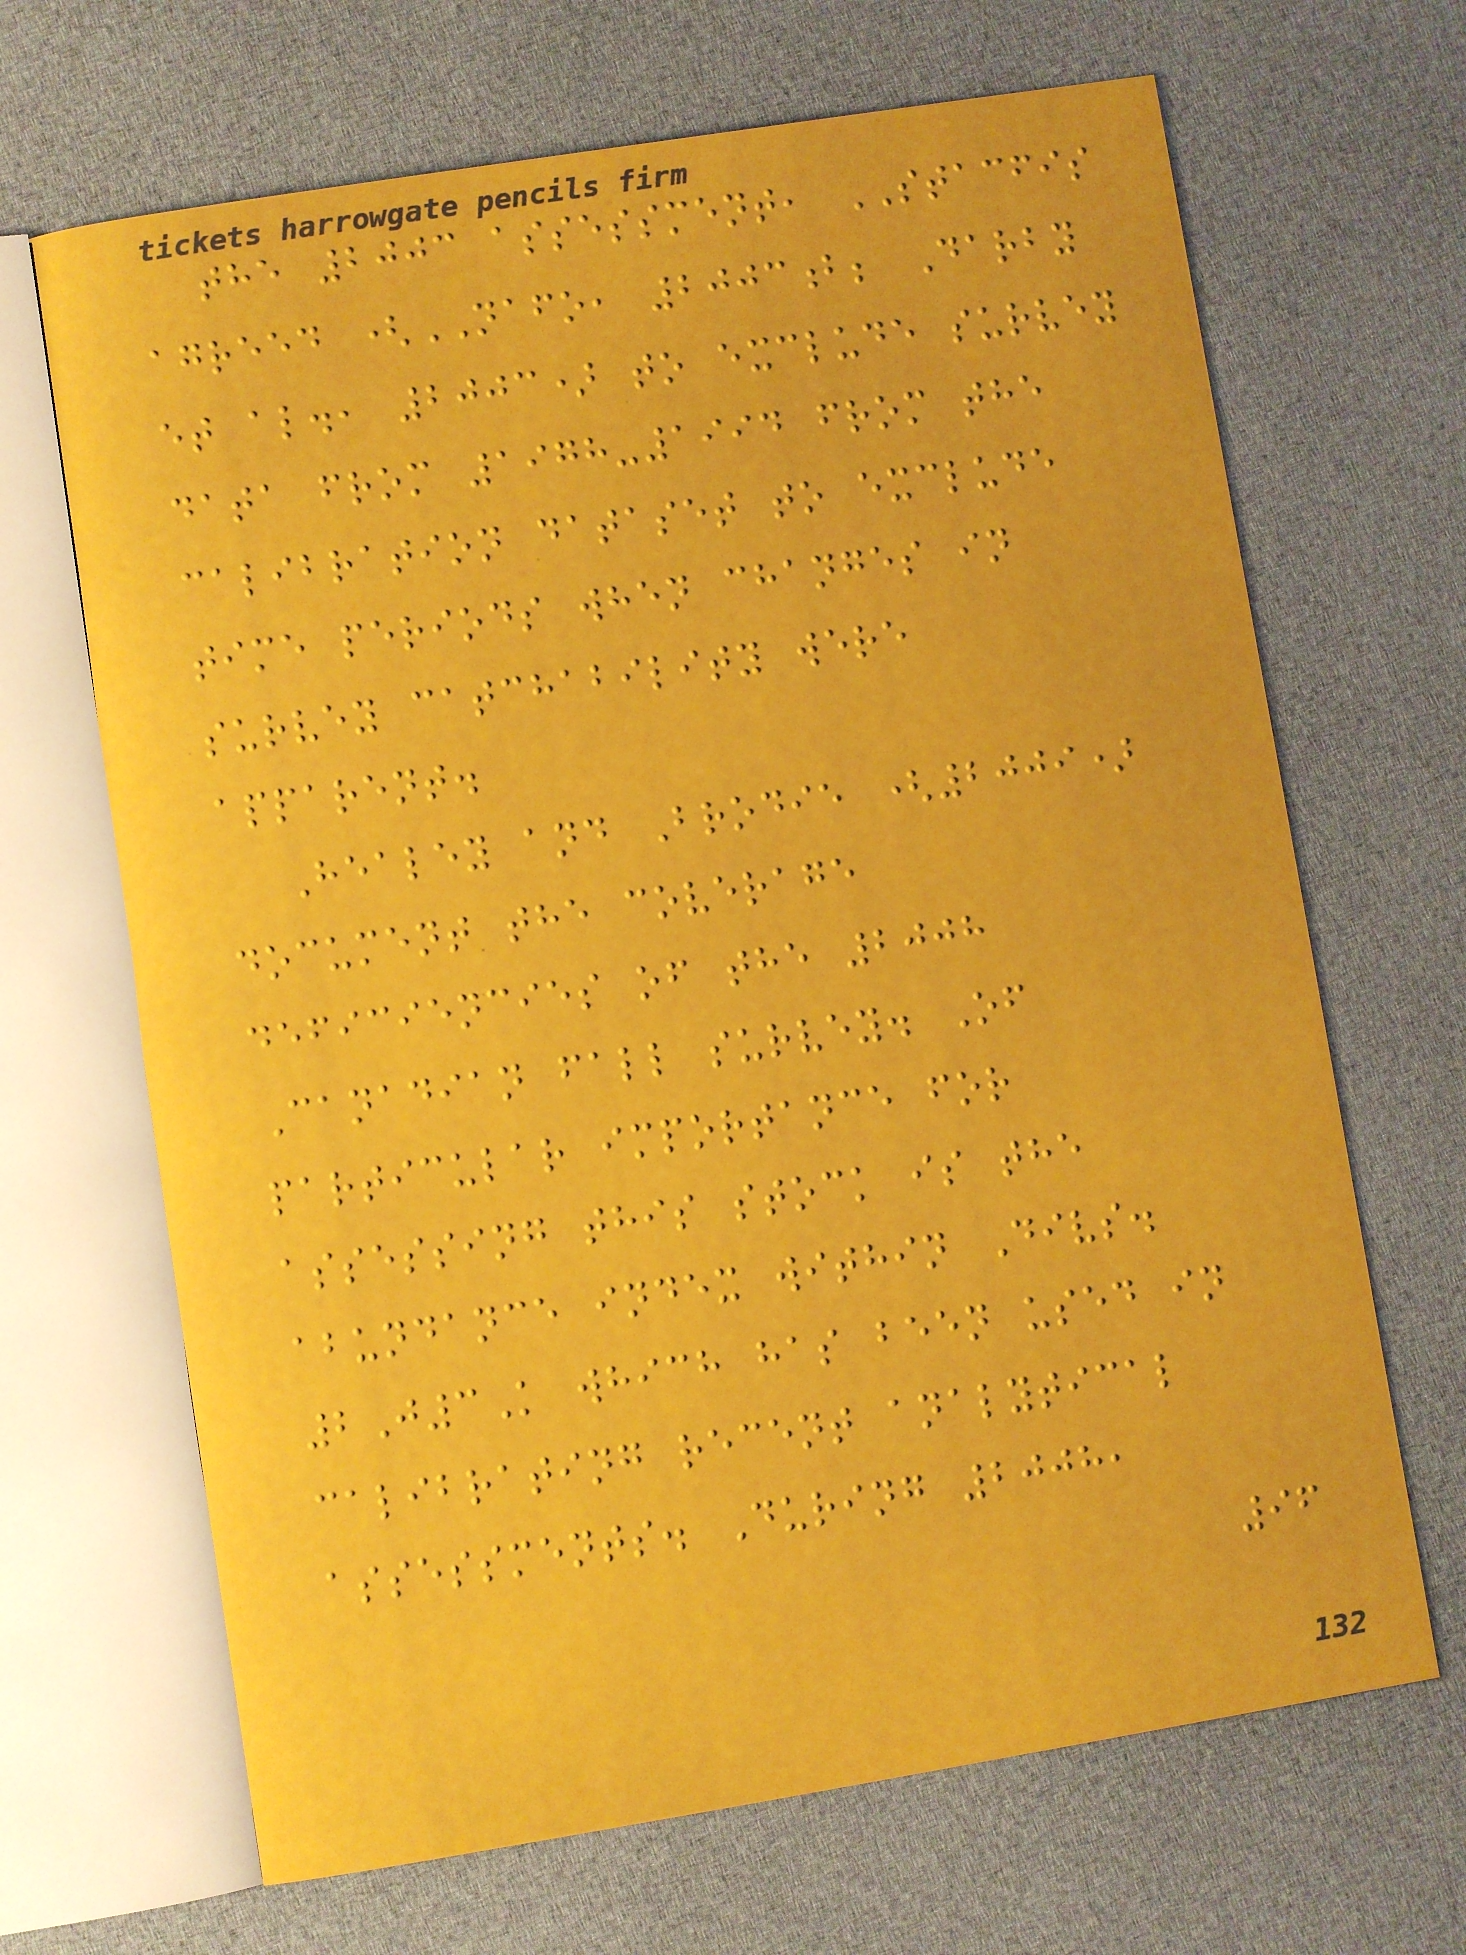the 2003 assessment, STACFIS
agreed (NAFO, 2003b; Darby
et al., 2003) to exclude survey
data from 1978-1994 from the
calibration dataset to exclude
time periods when changes in
survey catchability were
apparent.
Healey and Brodie (2009)
document the coverage
deficiencies of the 2008
Canadian fall survey. Of
particular importance for
assessing this stock is the
abundance index within Divs.
2J3K which has been used in
calibrating recent analytical
assessments. During 2008,
96
